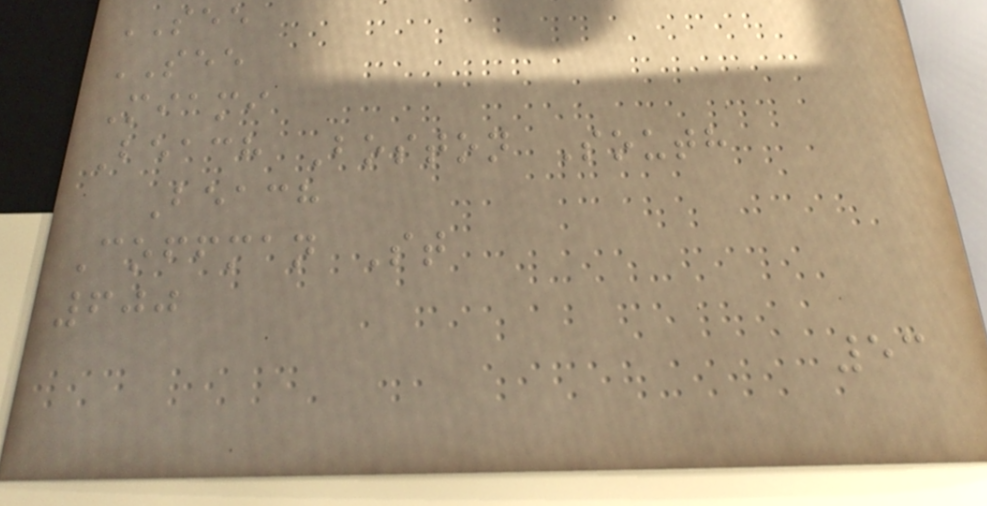SEE
SEE
Miami
Beach Boston South
Beach
Coffman St
600
53
